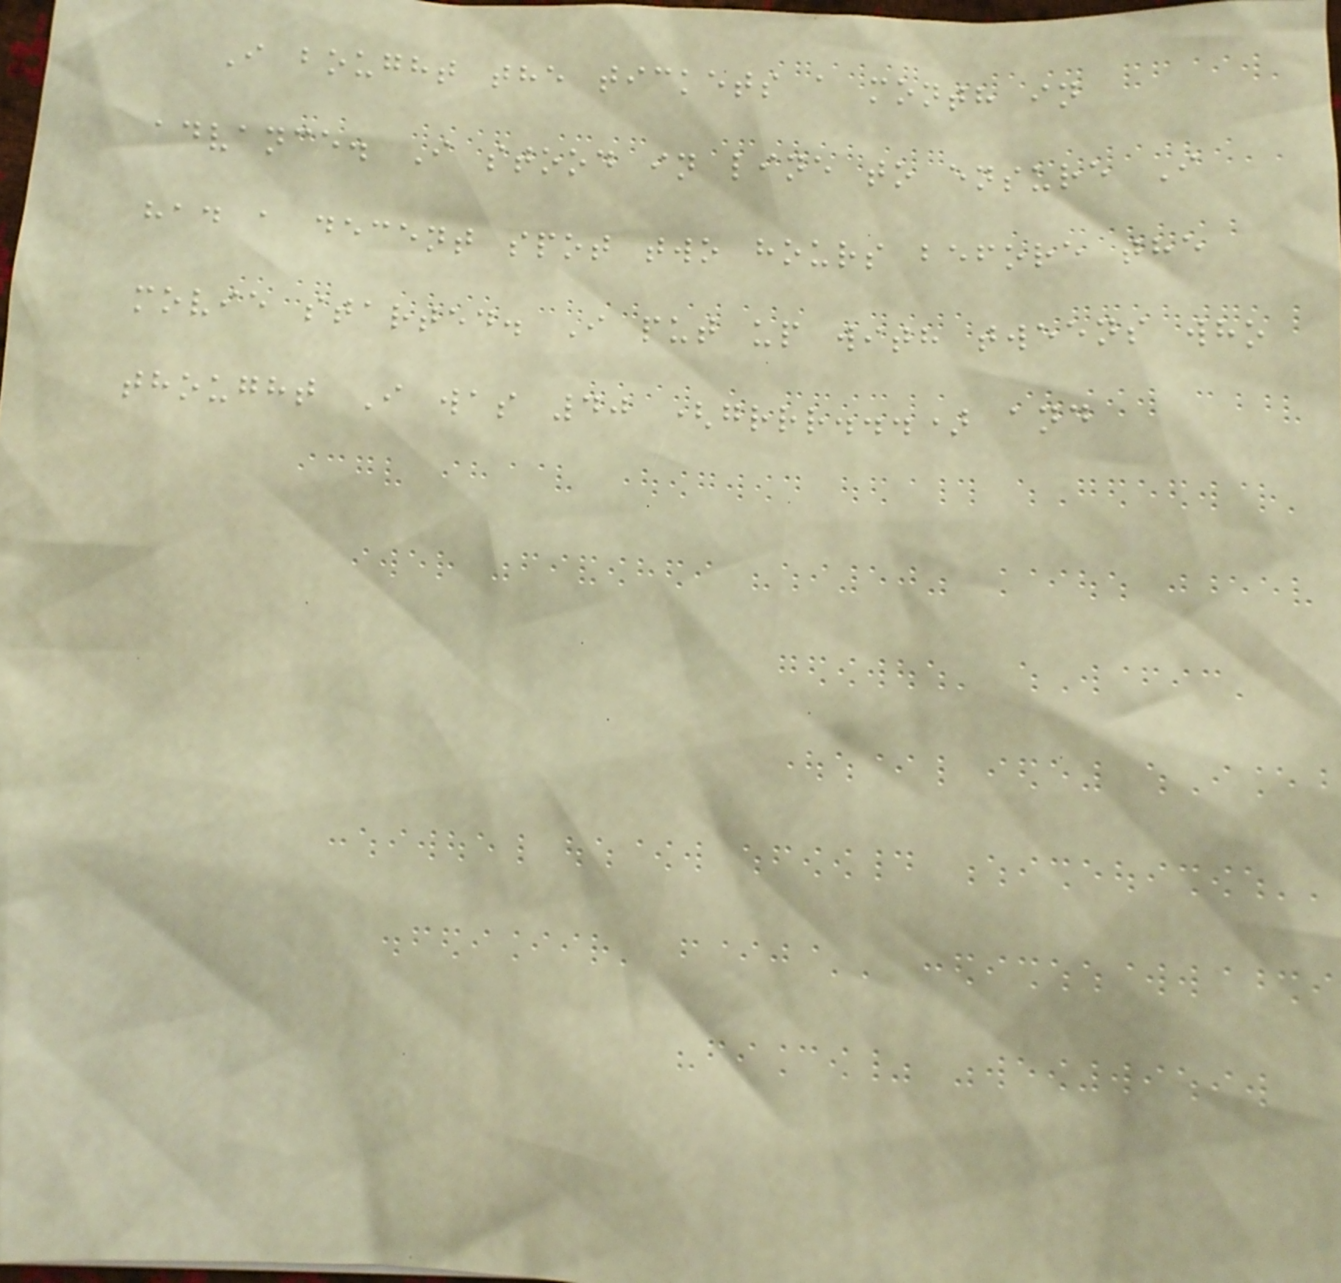I bought the tickets a month in
advance. I stood in line to ensure I
had a decent spot two hours before the
movie started. I put up with tweens who
thought I was 40 (grrr...) and
